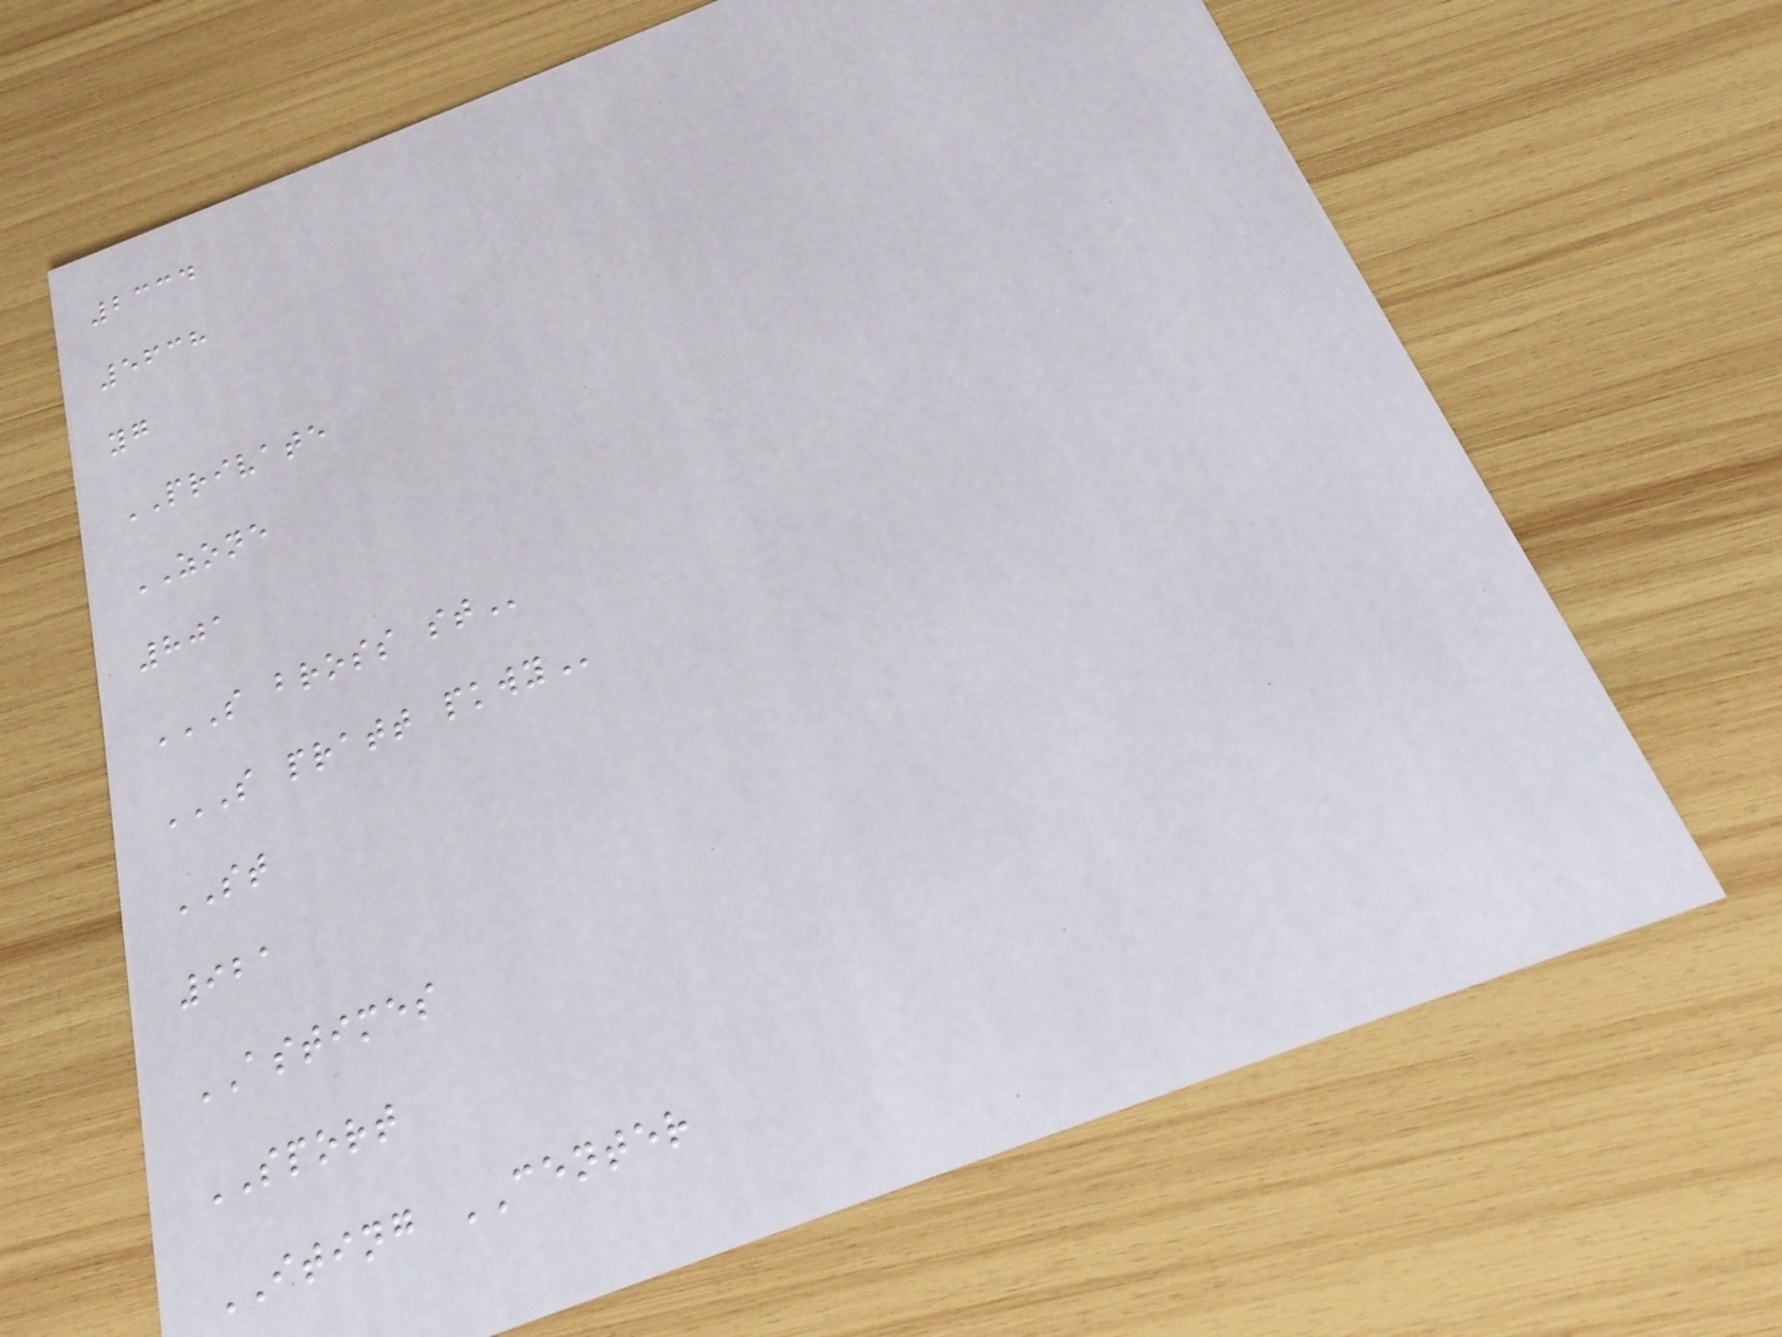2334
5638
yg
PRIVATE
ZONE
801
S BROSS ST
S PRATT PKWY
ST
921
ASTIMES
SPORT
ITING CENTER
